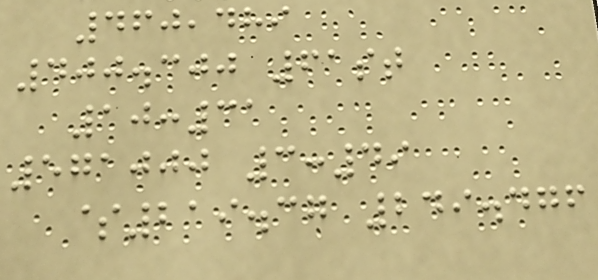460,489
400.300 61st
10:31
571000 3:49
$219.37 249.476
